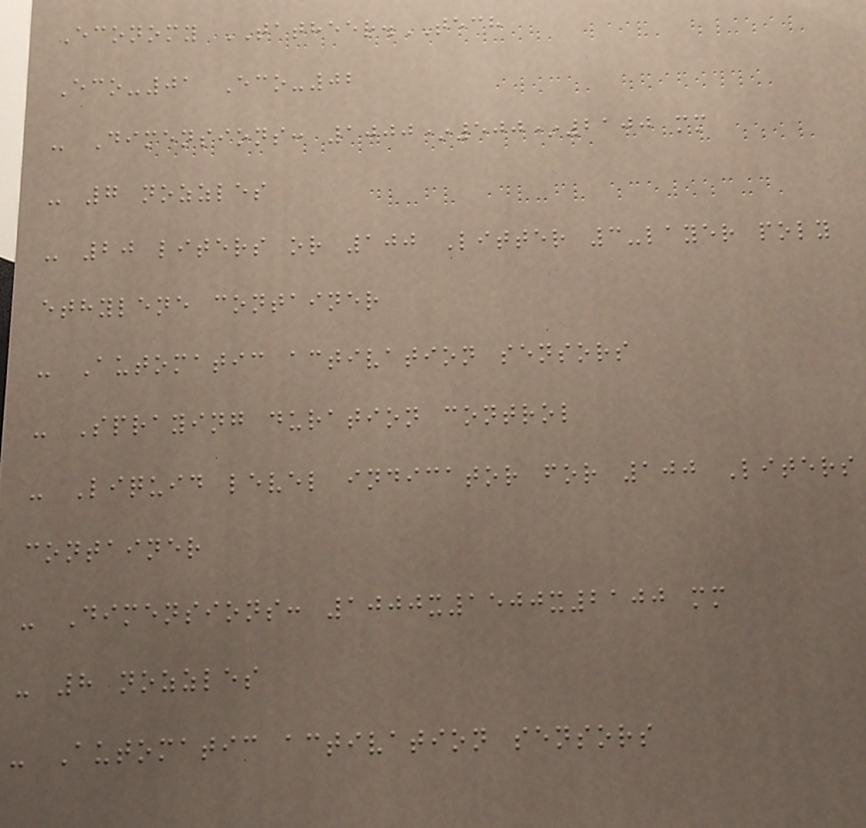Economy TATHEER.TECH
Eco-01 Eco-02
- Dimensions: 1000*500*2100 mm
- 7 nozzles
- 20 liters or 100 Litter 3-layer poly
ethylene container
- Automatic activation sensors
- Spraying duration control
- Liquid level indicator for 100 Liters
container
- Dimensions: 1000x1500x2100 mm
- 8 nozzles
- Automatic activation sensors
